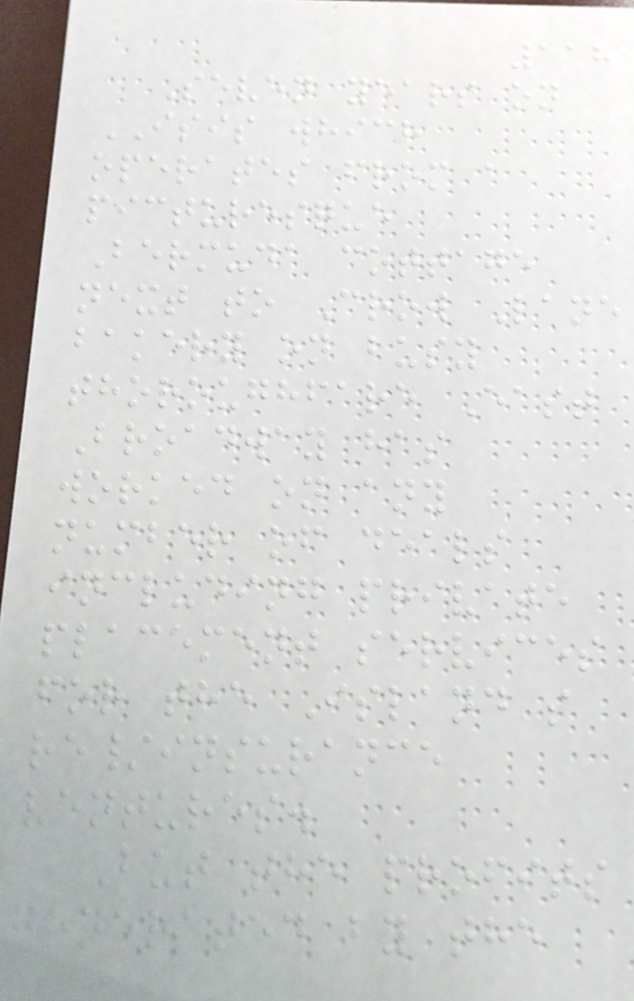118
Seven years on
ISIS which
operates from a
picturesque
Bermuda cottage
next to Crow Lane
bakery on busy
thoroughfare East
Broadway has
worked on any
number of deals
including private
placement services
for the Island s
re/insurance
ventures.
But the profits
generated by the
